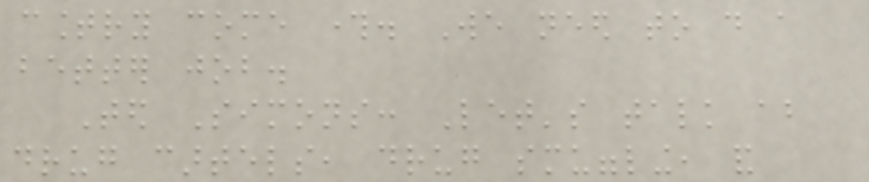country come through. We need to do a
better job.
Ted Simons: Let's talk about
drug cartels, drug smuggling, and
